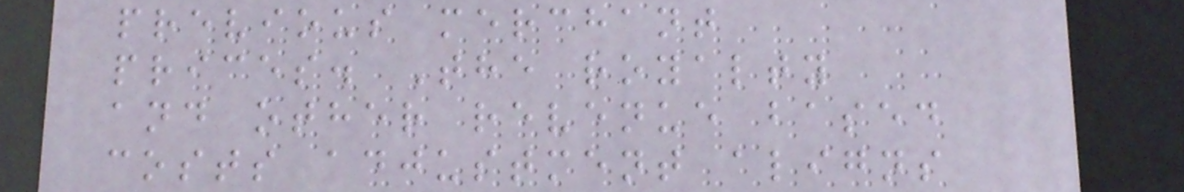previous merchant
prices. The royalty
and other revenue based
costs adjustment aligns
